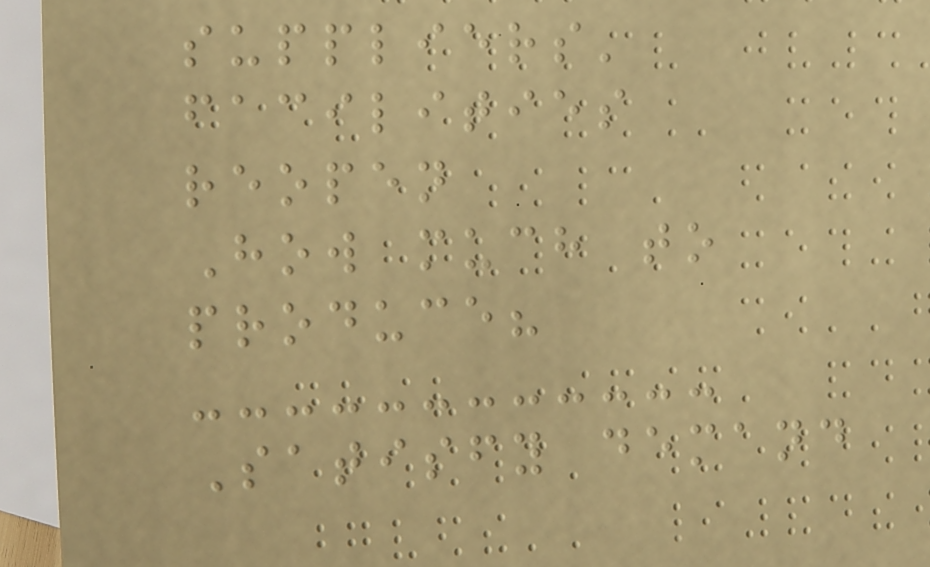suppliers'
facilities
reopen
How much to
produce?
Satisfy demand
